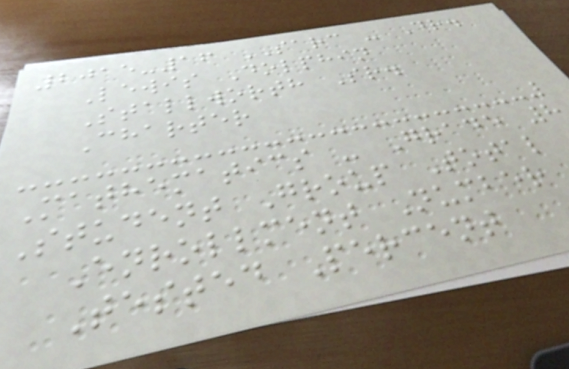2015-16 SARC - Dr.
Lewis Dolphin
Stallworth Sr.
Charter
Mathematics - Grade 8
Student Group Total
Enrollment Number
Tested Percent
